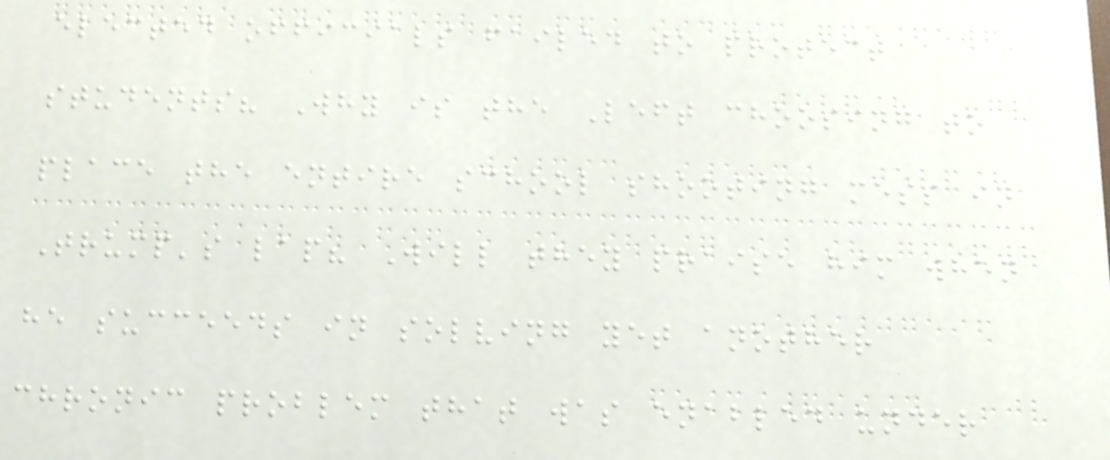elected officials failed to protect
students? Why is the Left choosing to
place the entire school shooting mess in
Trump's lap? Will they praise him when
he succeeds in solving yet another
chronic problem that was enabled under
